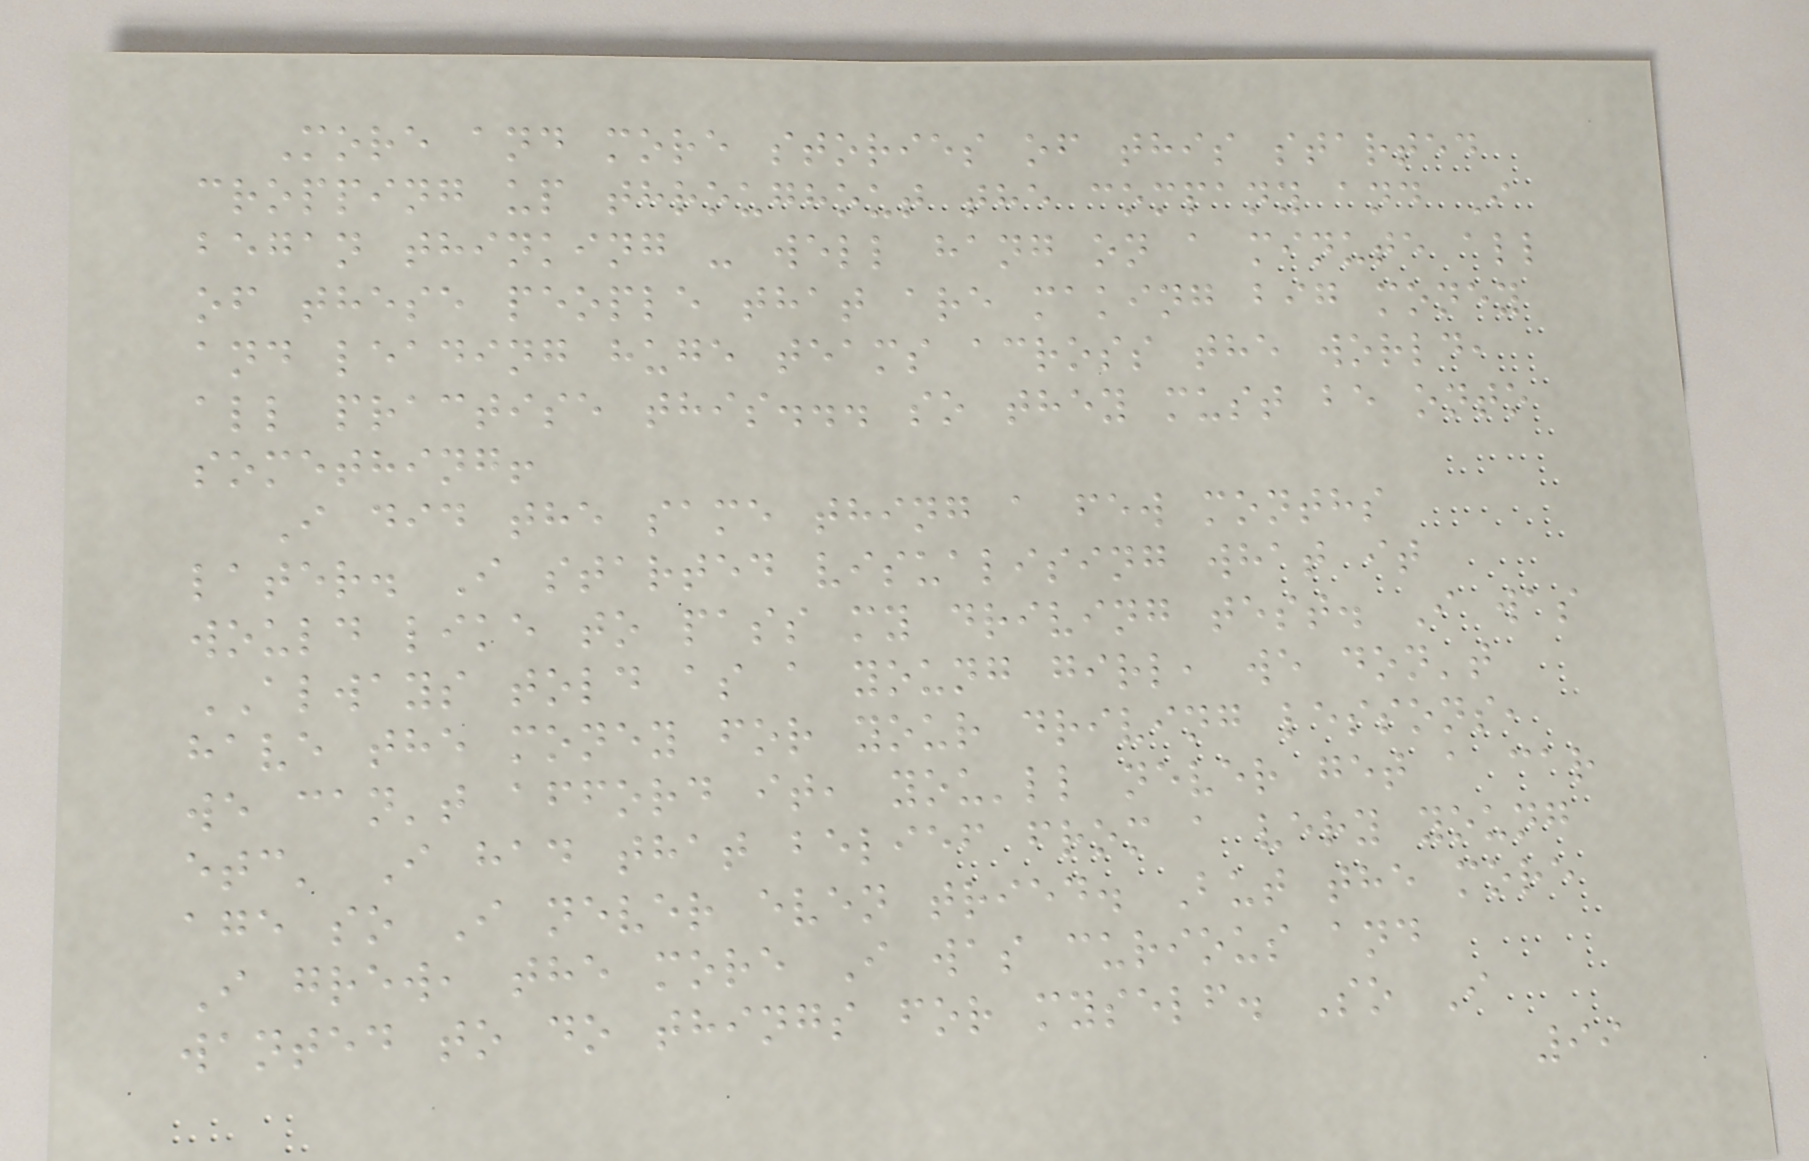More and more stories of this started
cropping up throughout the company and I
began thinking - well hang on a minute all
of these people that are making big money
and leading huge teams across the world,
all practise this... so they must be onto
something!
I did the same thing a few months
later. I started visualising what it
would like to pass my driving test. I was
ALWAYS told as a young girl, we don't
have the money for your driving lessons,
we can't afford it, you'll never get a car
etc' I had that belief from a very young
age so I never even tried. But the more
I grew, the more I was curious and
wanted to do things for myself. So I
99
